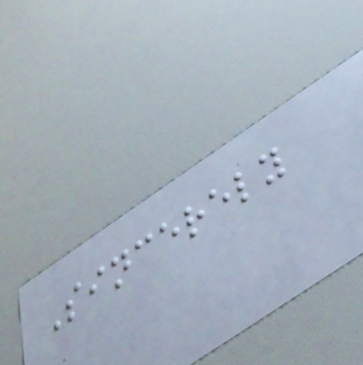Sincerely
